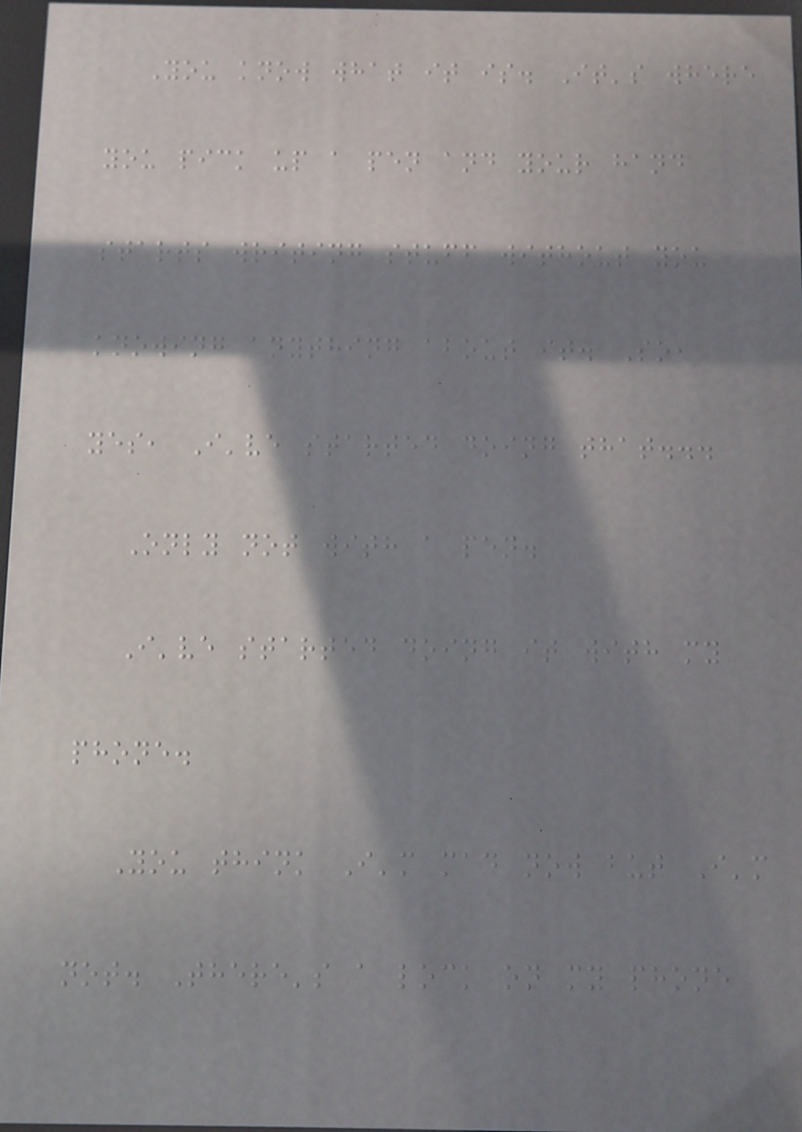You know what it is. It's where
you pick up a pen and your hand
starts writing stuff without you
knowing anything about it. So,
yes, I've started doing that...
Only not with a pen.
I've started doing it with my
phone.
You think I'm mad now but I'm
not. There's a lock on my phone
